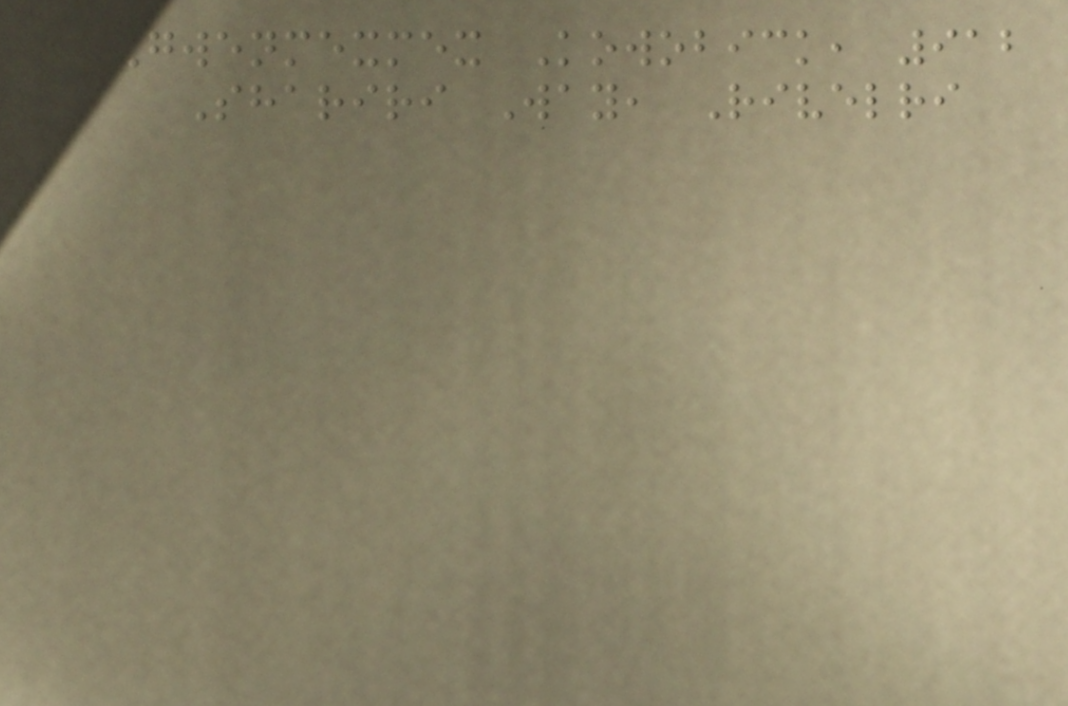Gwenmexmex Kowobick, 912
Shariri Way, Rivelri
